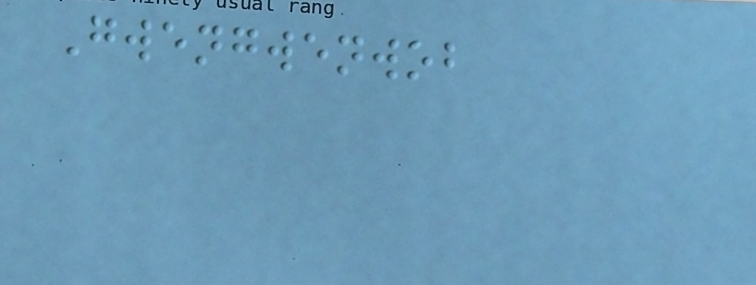Gwengwenwob
